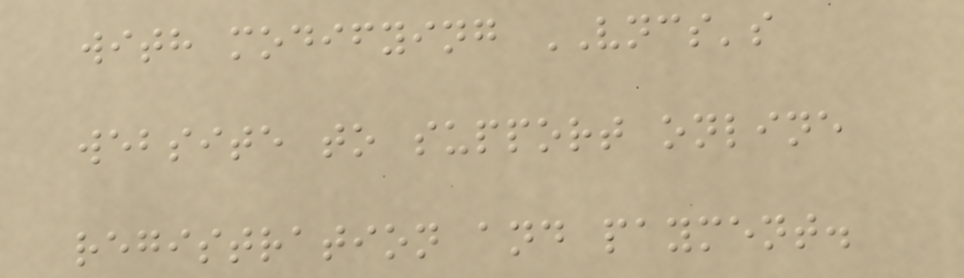with modifying VNCS's
website to support online
registration and payment.
